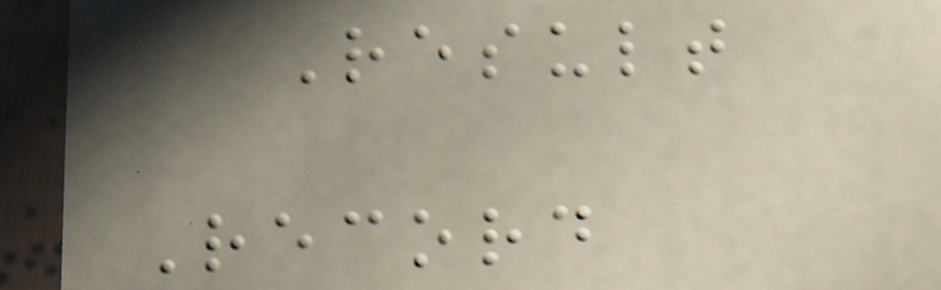Result
Record
